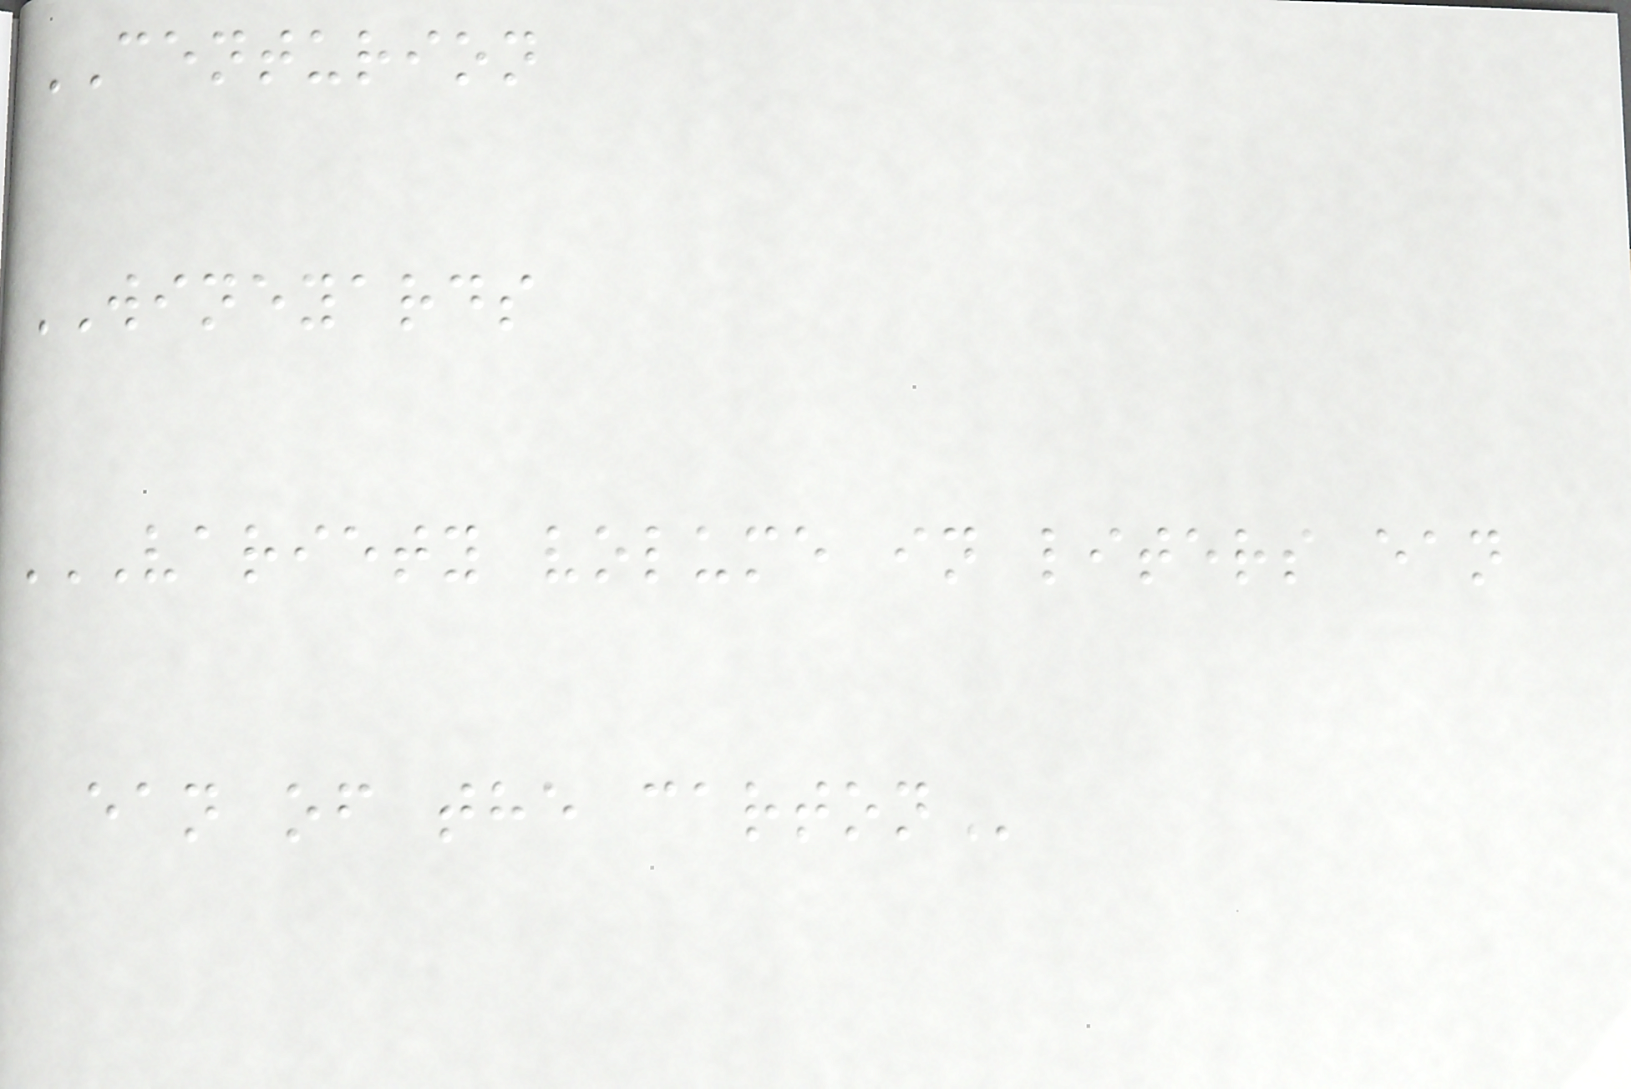CENTURION
WINEYARDS
VARIETY VOLUME IN LITERS EAN
EAN OF THE CARTON
